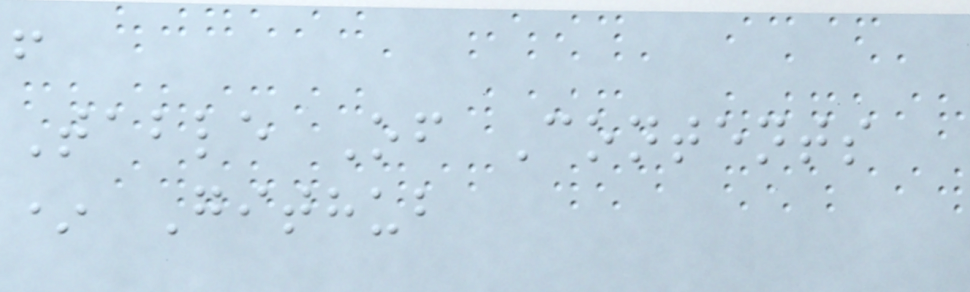f
Table Of Contents
* Github
